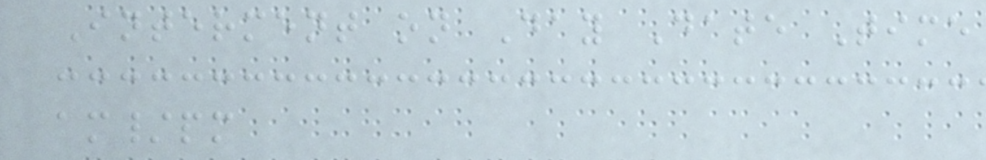Interment on Day Date Time
am/pm
